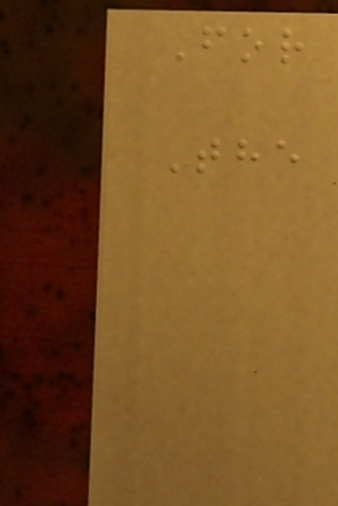For
The
